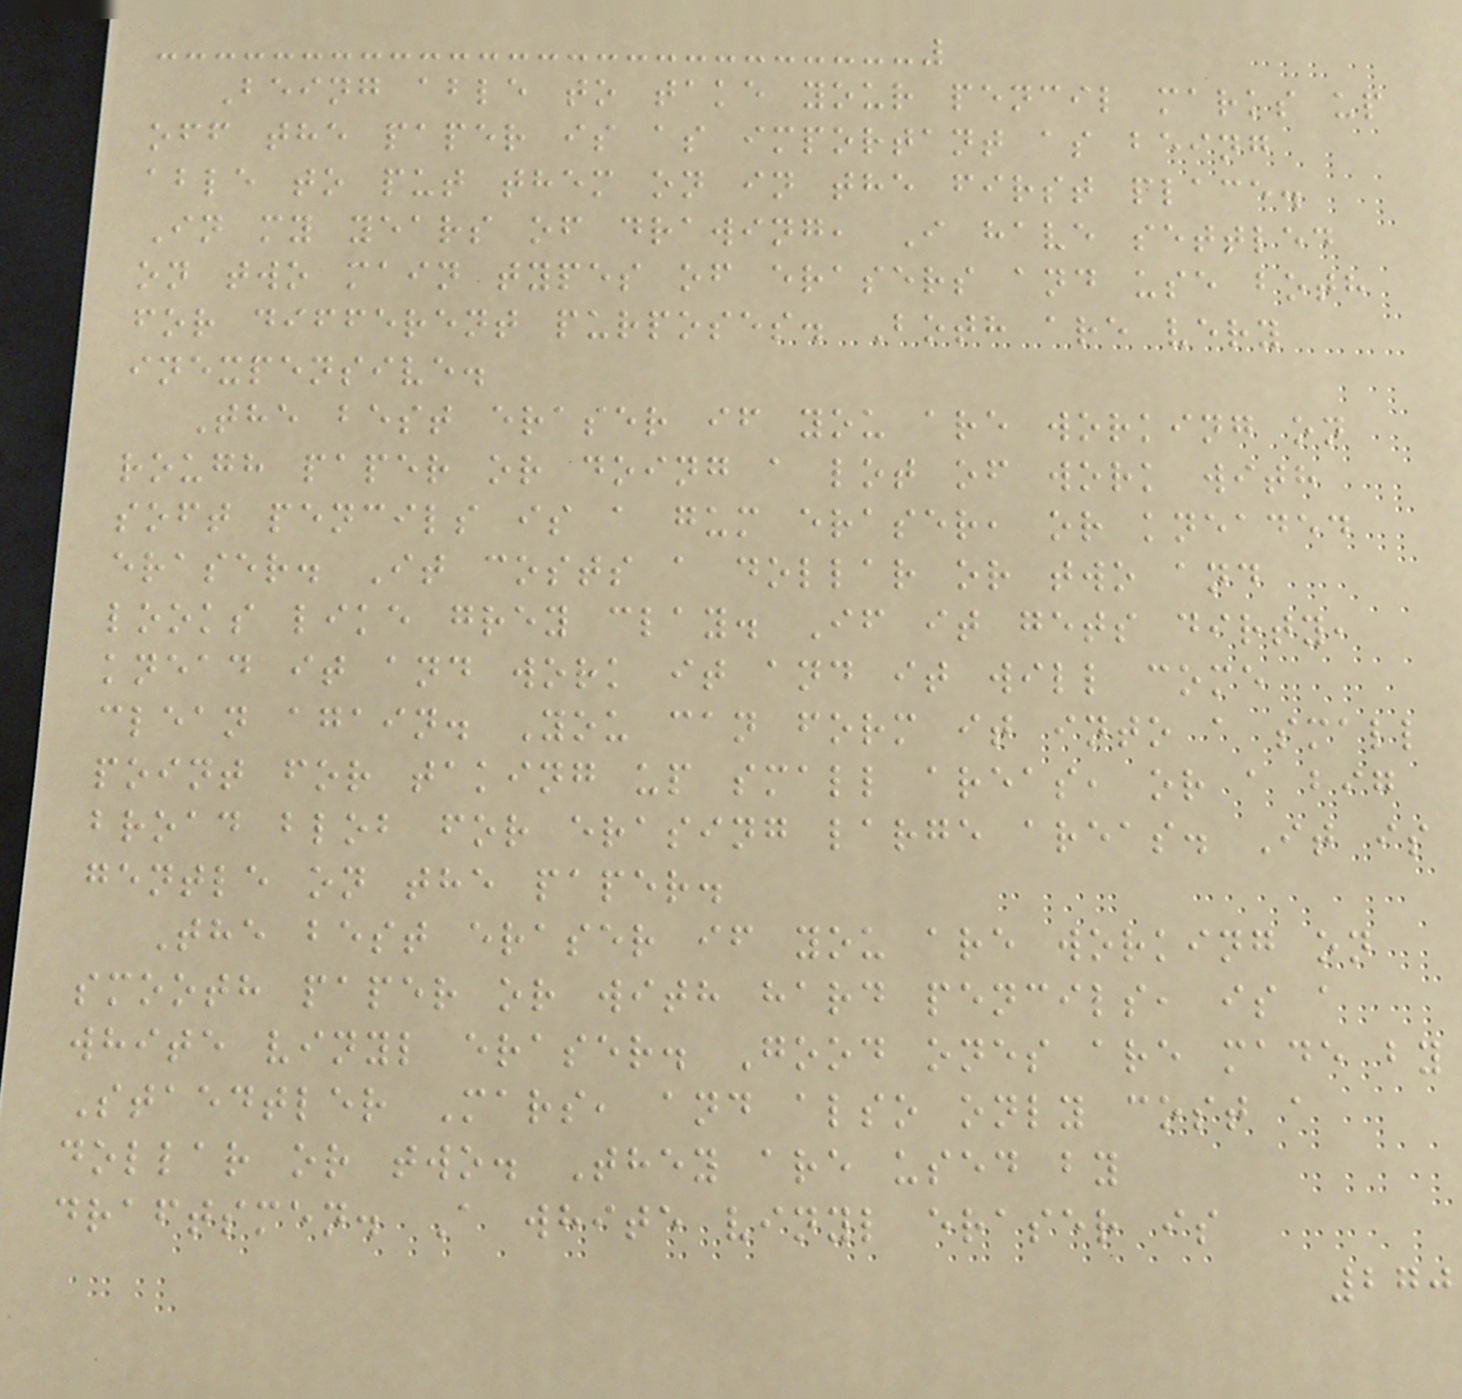Being able to take your pencil marks up
off the paper is as important as being
able to put them on in the first place.
In my years of drawing, I have settled
on two main types of erasers and use both
for different purposes. Both are very
inexpensive.
The best eraser if you are working on
rough paper or doing a lot of work with
soft pencils is a gum eraser, or kneaded
eraser. It costs a dollar or two and
looks like grey clay. If it gets dirty,
knead it and work it and it will come
clean again. You can form it into a small
point for taking up small areas, or a big
broad blob for erasing large areas. It is
gentle on the paper.
The best eraser if you are working on
smooth paper or with hard pencils, is a
white vinyl eraser. Good ones are made by
Staedtler Mars, and also only cost a
dollar or two. They are used by
draftsmen. A white vinyl eraser is
270
